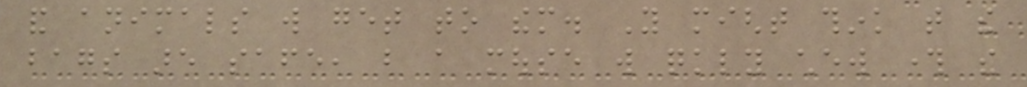and animals will get to them. You might think that the
bags are safe, but a mouse will quickly chew through the
